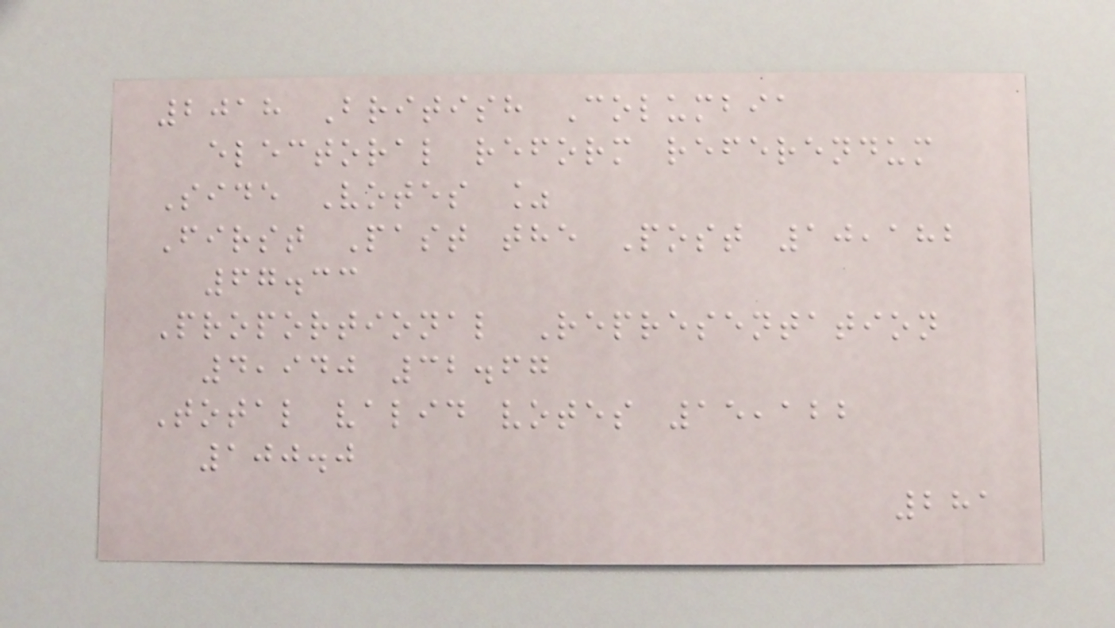2018 British Columbia
electoral reform referendum
Side Votes %
First Past the Post 10,182
67.33
Proportional Representation
4,940 32.67
Total valid votes 15,122
100.0
281
